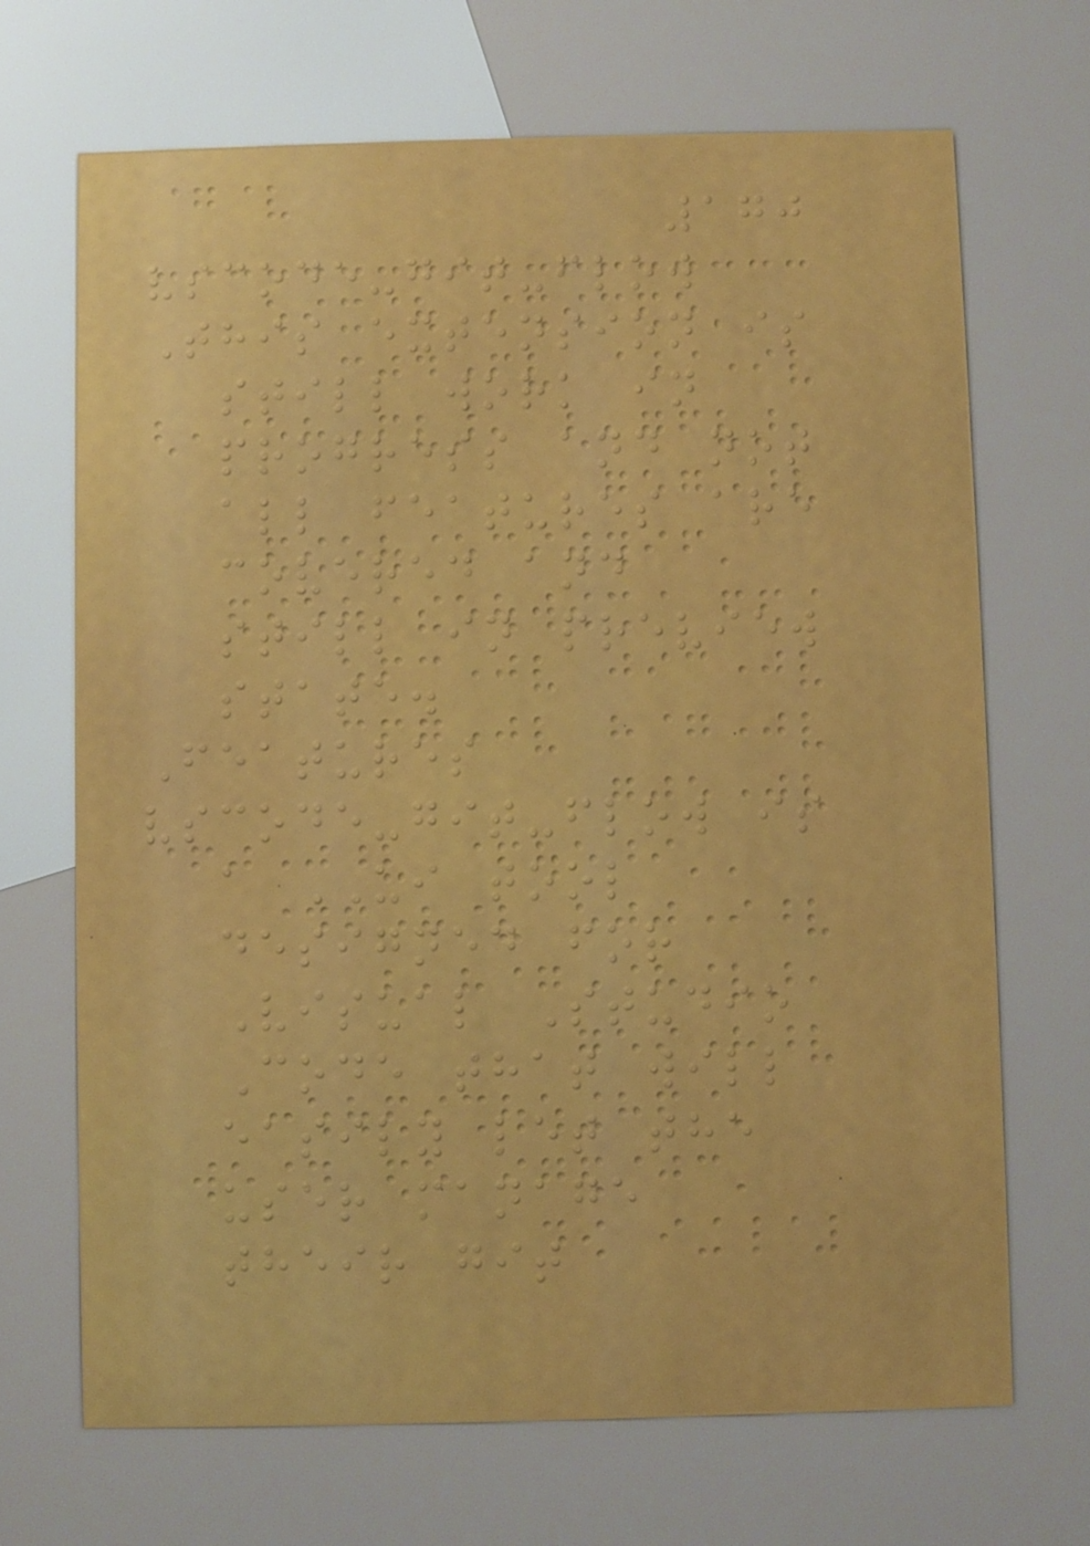170
vscode-git-flow
This extension is
still work in
progress and not
all features are
covered and
still in preview
state.
Features
vscode-git-flow is
a UI tool
designed for
Visual Studio
Code that will
easily let the
user manage
their git
